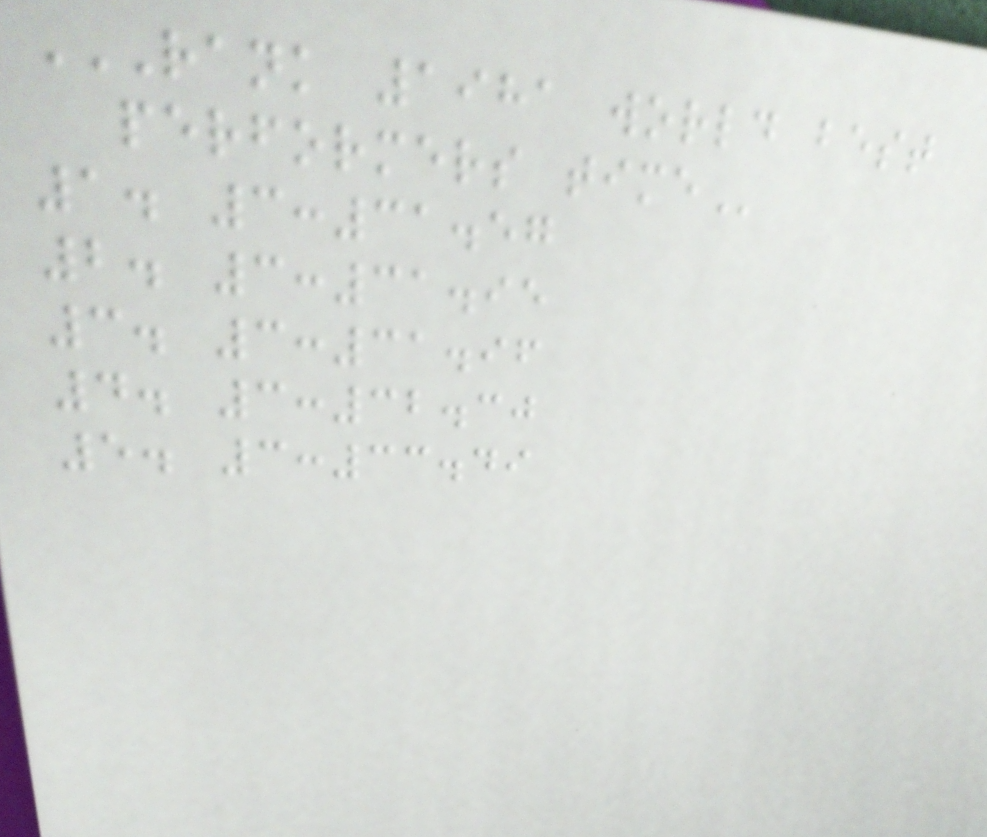RANK 1981 WORLD BEST
PERFORMERS TIME
1. 3:31.57
2. 3:31.95
3. 3:31.96
4. 3:32.30
5. 3:33.49
